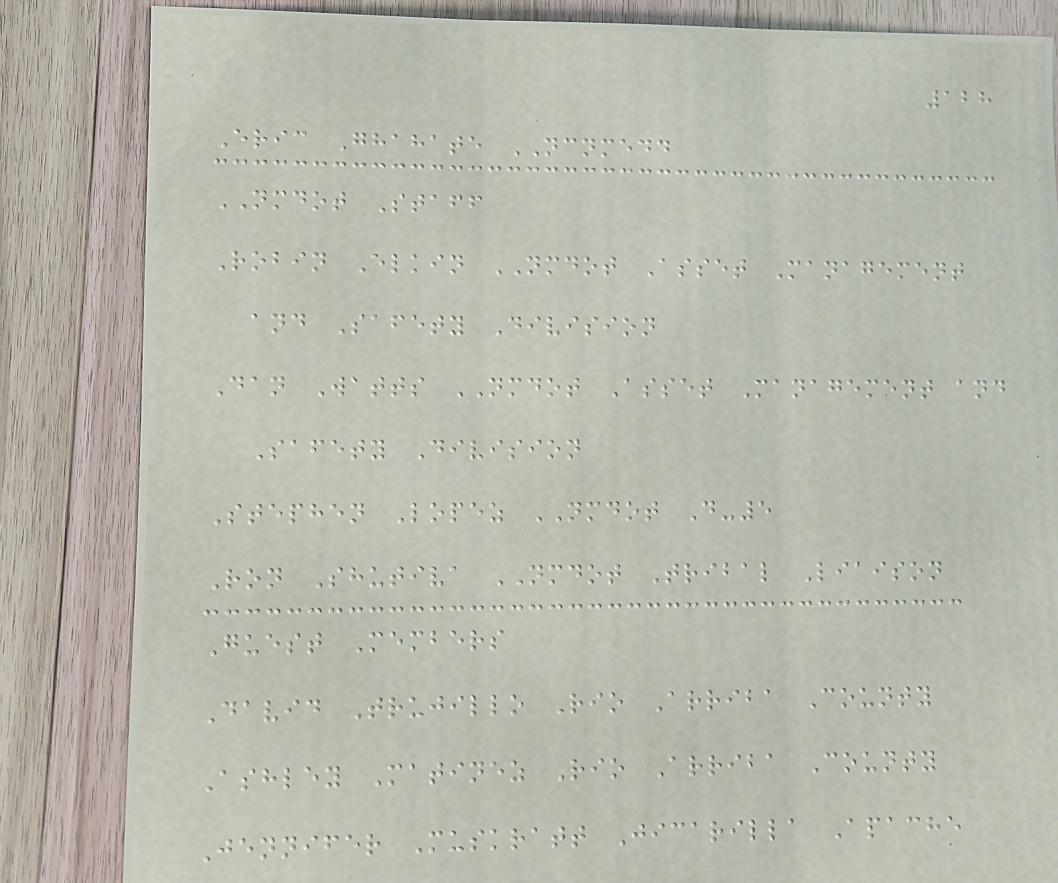128
Eric Ghahate NCNMEDD
NMDOT Staff
Robin Elkin NMDOT Asset Management
and Safety Division
Dan Watts NMDOT Asset Management and
Safety Division
Stephen Lopez NMDOT D-5
Ron Shutiva NMDOT Tribal Liaison
Guest Members
David Trujillo Rio Arriba County
Ashley Matinez Rio Arriba County
Jennifer Muskratt Jicarilla Apache
